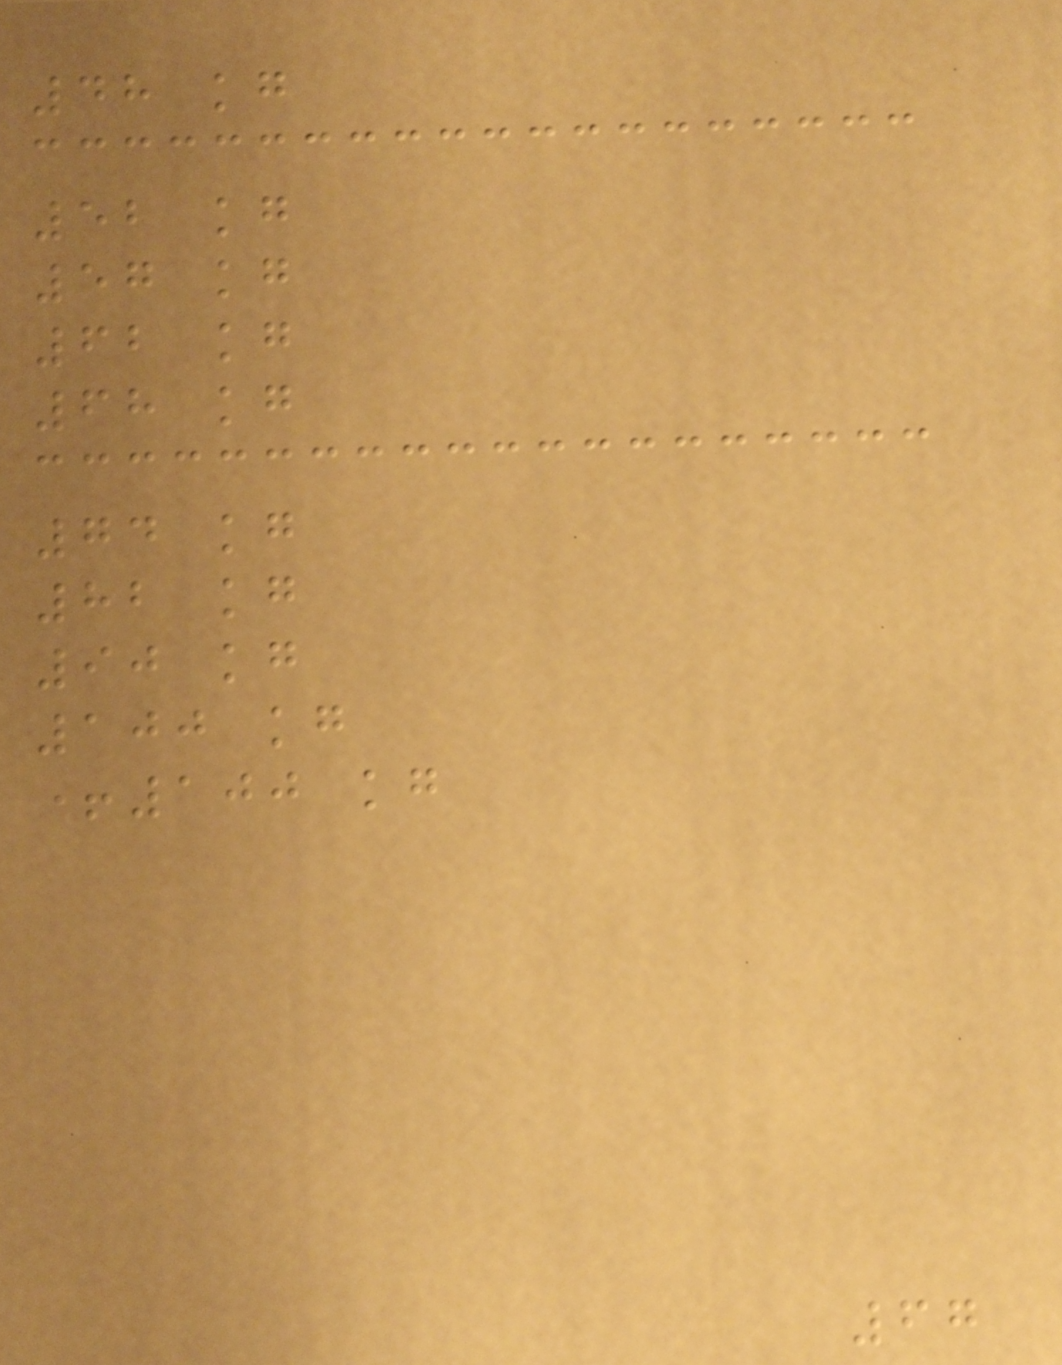48 kg
52 kg
57 kg
62 kg
68 kg
74 kg
82 kg
90 kg
100 kg
+100 kg
67
